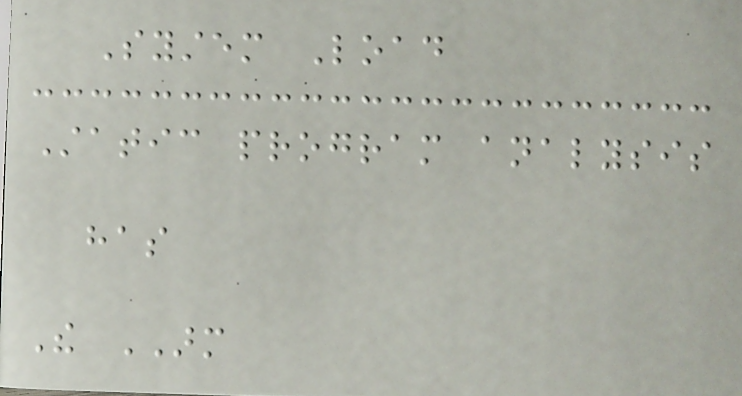System Load
Static program analysis
has
The ARM
